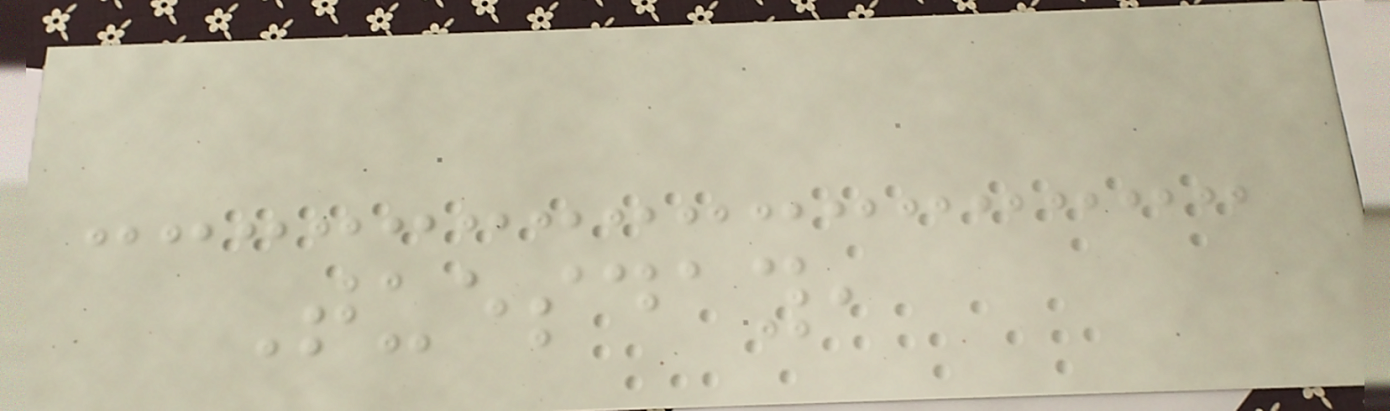Tuesday,
